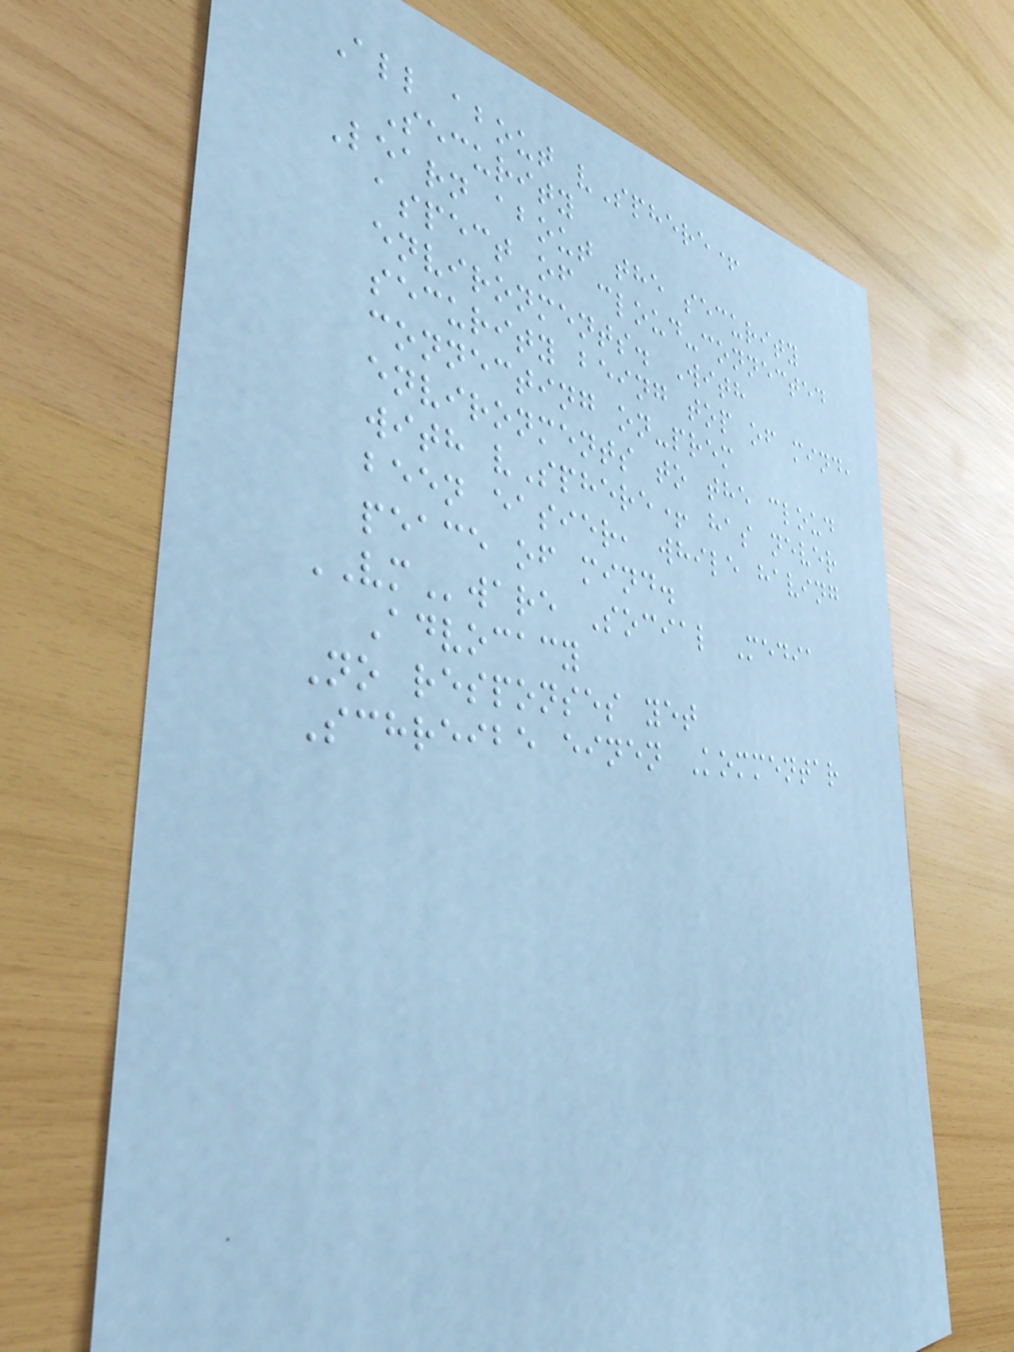All about vSphere+
Security
Learn about the security
aspect of cloud-connected
environments. With
security being top of mind,
connecting on-prem
environments to the cloud
with vSphere+ has never
been easier, while having
peace of mind.
VMware Social Media
Advocacy
No responses yet
Schreibe einen Kommentar
